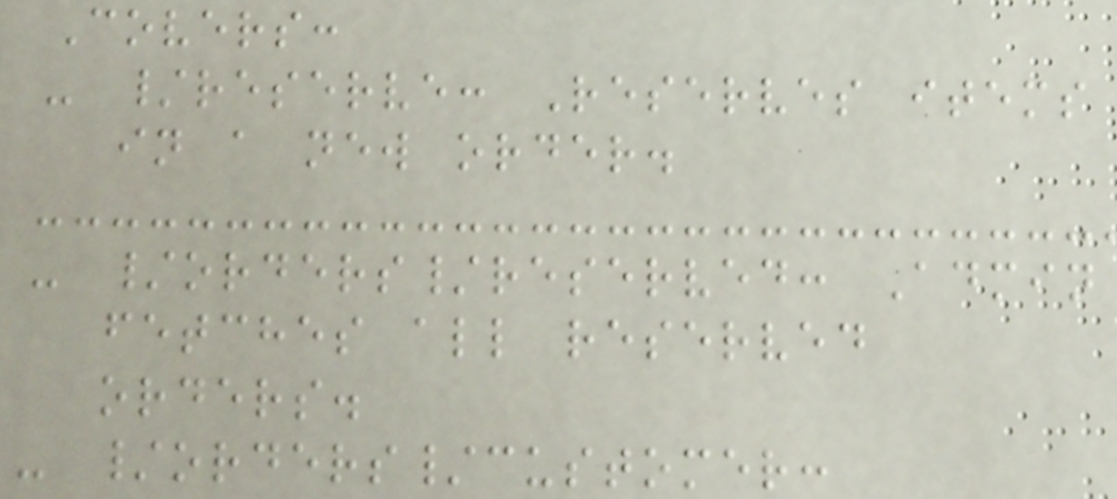Covers:
- /reserve: Reserves items
in a new order.
- /orders/reserved: Admin
fetches all reserved
orders.
- /orders/customer:
